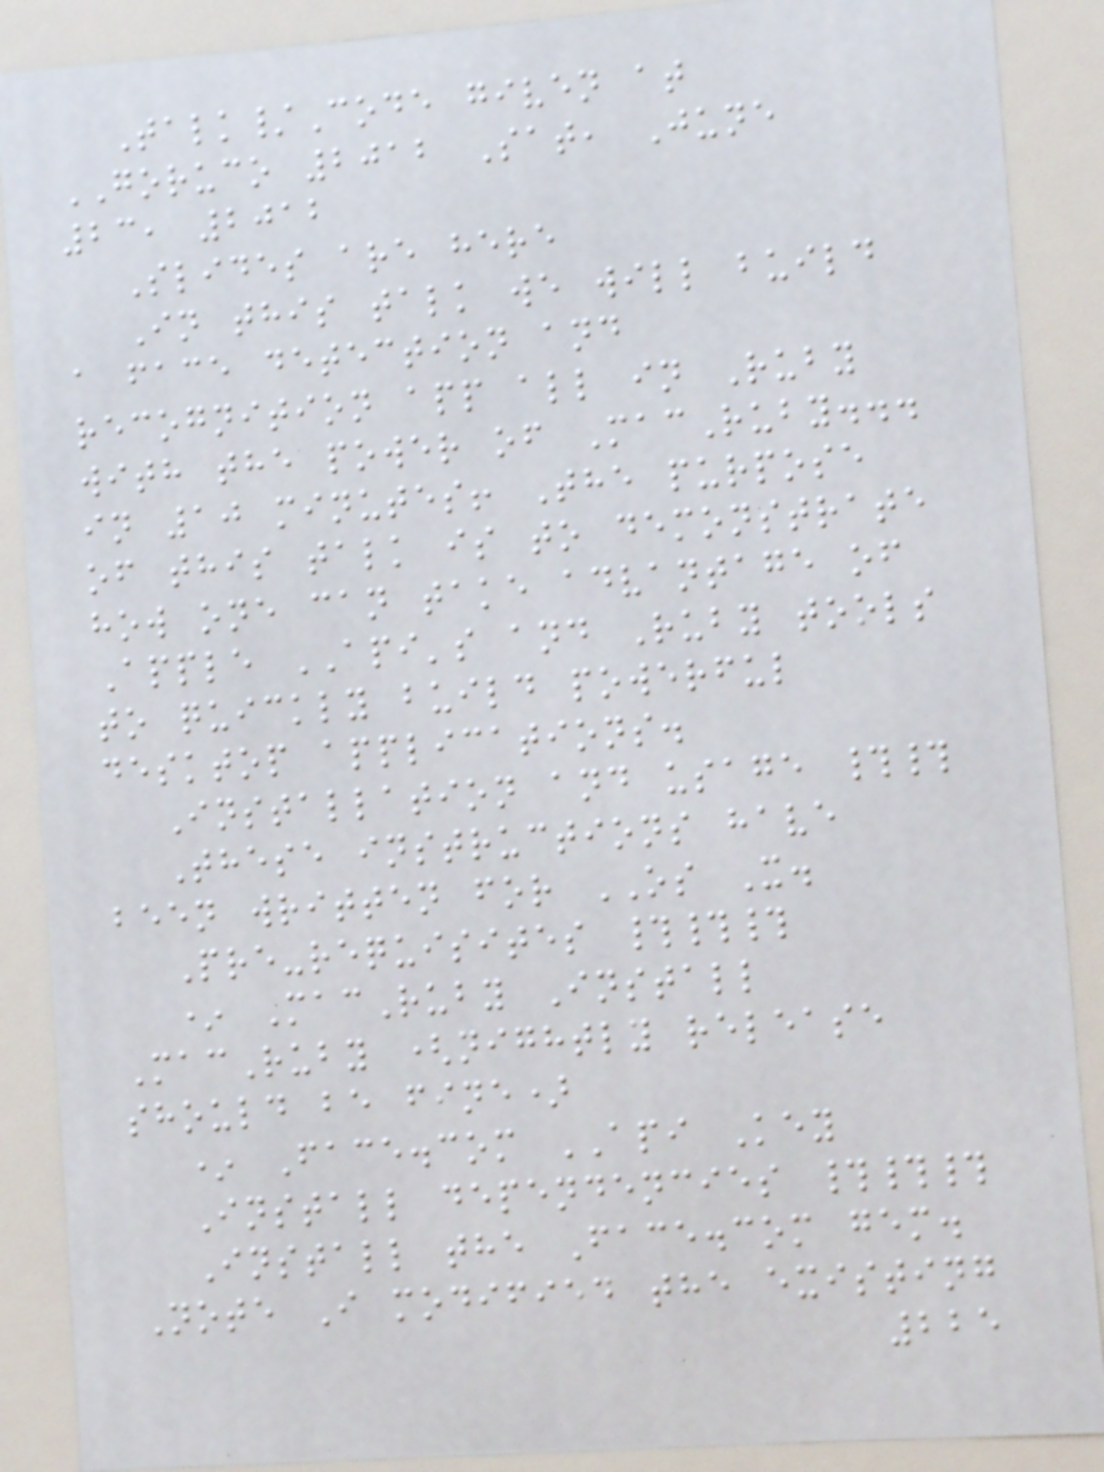Talk/Code given at
GORUCO 2012 Sat, June
23, 2012
Slides are here
In this talk we will build
a face detection and
recognition app all in Ruby
with the power of MacRuby...
in 10 minutes! The purpose
of this talk is to demonstrate
how one can take advantage of
Apple API's and Ruby tools
to quickly build powerful
desktop applications.
Installation and usage ##
These instructions have
been written for OS X.
Pre-requisites ###
* MacRuby Install
MacRuby (nightly release
should be fine)
* Face.com API Key
Install dependencies ###
Install the Face.com gem.
Note I modified the existing
225
